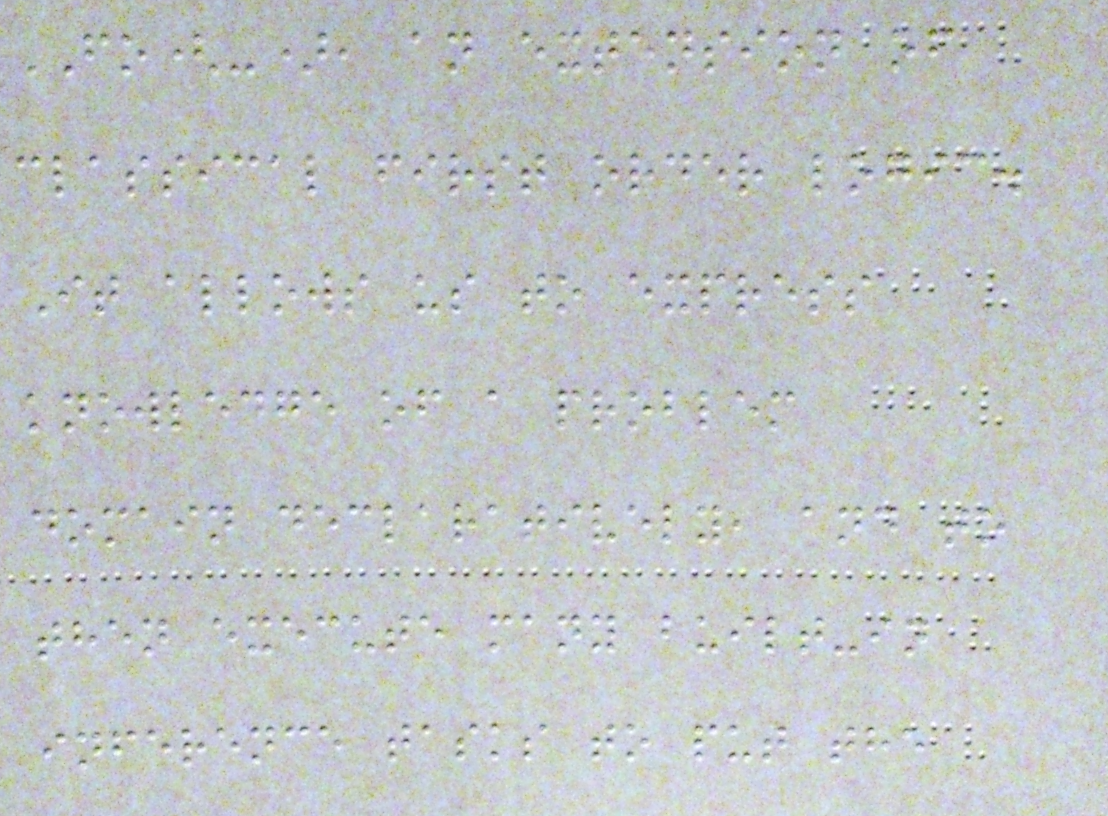FO(-), an extension of
classical first order logic.
It allows us to express
knowledge of a problem
domain declaratively, and to
then execute many built-in
inference tasks to put the
